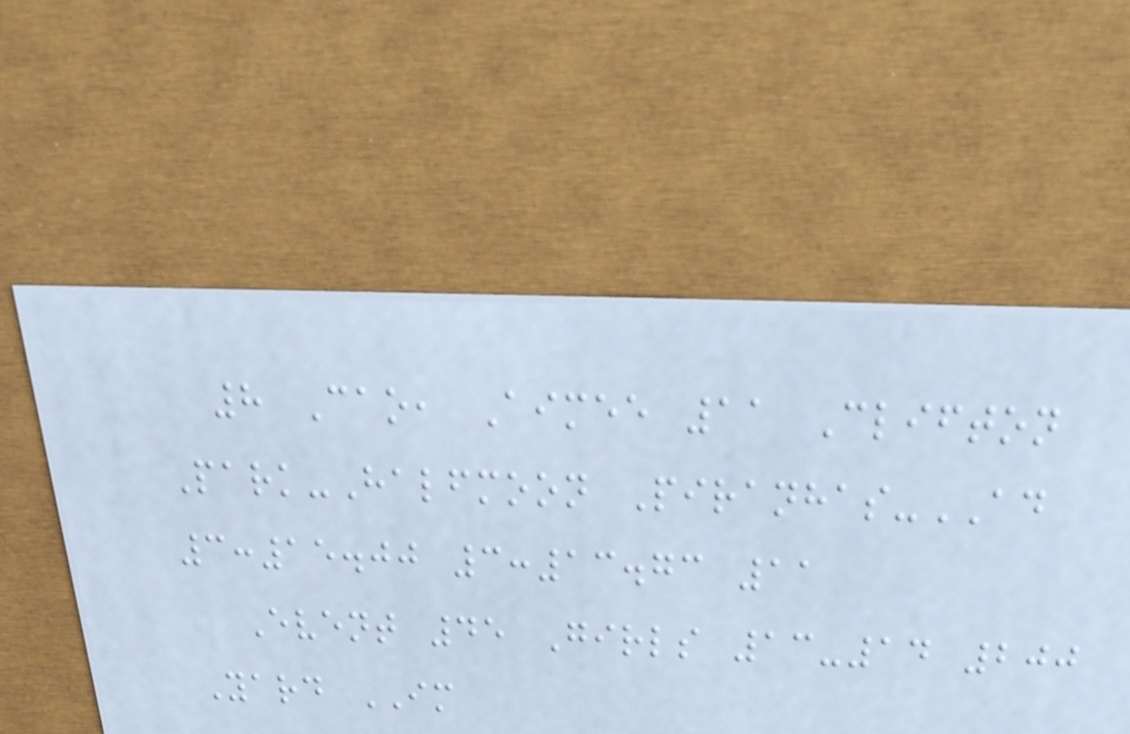8 Cao, Aimee 11 Clifton
Park-Halfmoon Piranhas-AD
3:15.00 3:13.73 11
Event 45 Girls 13-14 200
Yard IM
